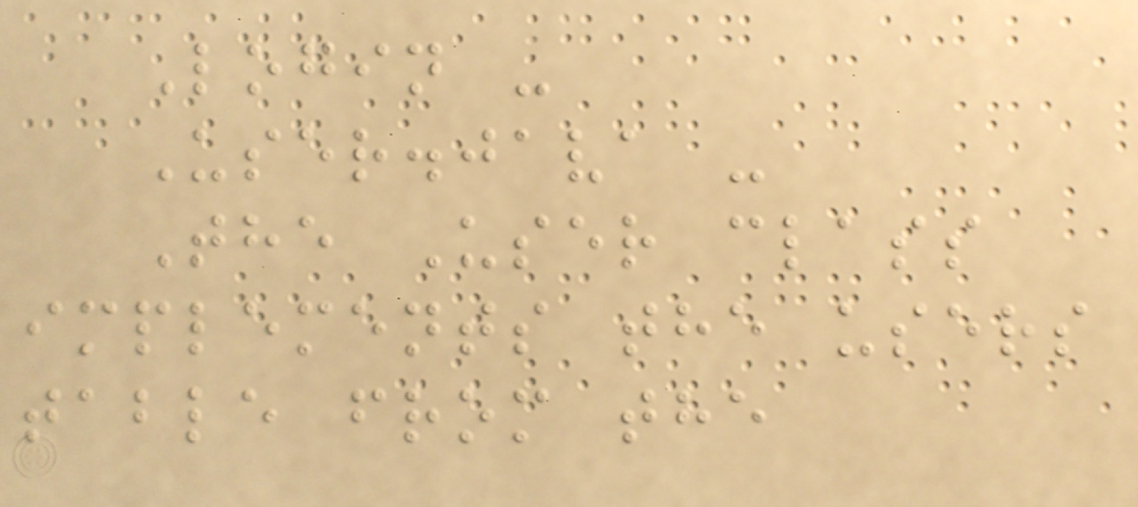Login -
User.java -
The User class
implements the users
table from the
